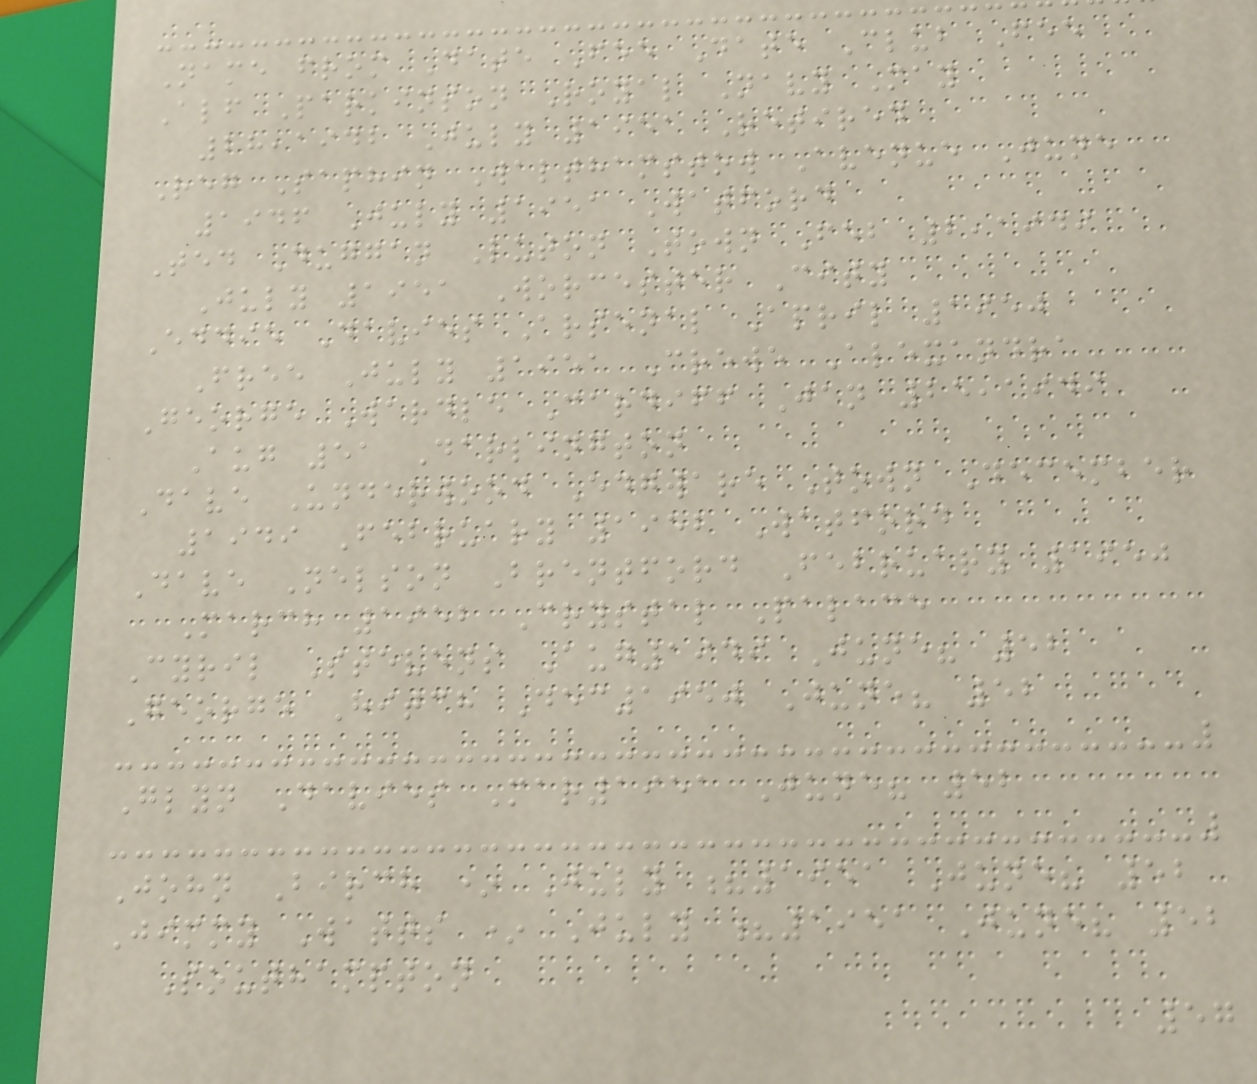Name from Date Fee Date Club Fee
Alf Parkinson Royal Navy May
28,1942 July 1951 Retired
Reg Saphin Walthamstow Avenue June
1946 July 1951 Watford
Ted Duggan Luton Town Feb 2,1949
July 1951 Worcester City
Eddie Davies Arsenal April 1950
Free July 1951 Crewe Alexandra
George Wardle Cardiff Jan 25,1949
Aug 51 Darlington
Dave Underwood Edgware Town December
1949 February 1952 Watford
Dave Nelson Brentford February 1950
March 1952 Crystal Palace
Cyril Stevens Aug1949 June? 52
George Hitch Dec1950 June? 52
Glyn Davies Mar1951 June? 52
John Birch * July ?1951 June? 52
Jimmy Watts * July ?1951 June? 52
Southampton
57
